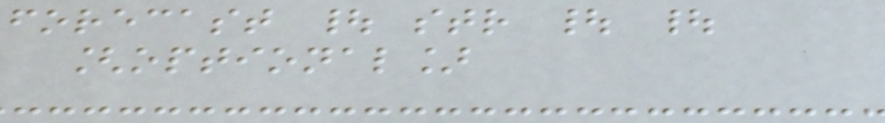forecast | str | |
[optional]
